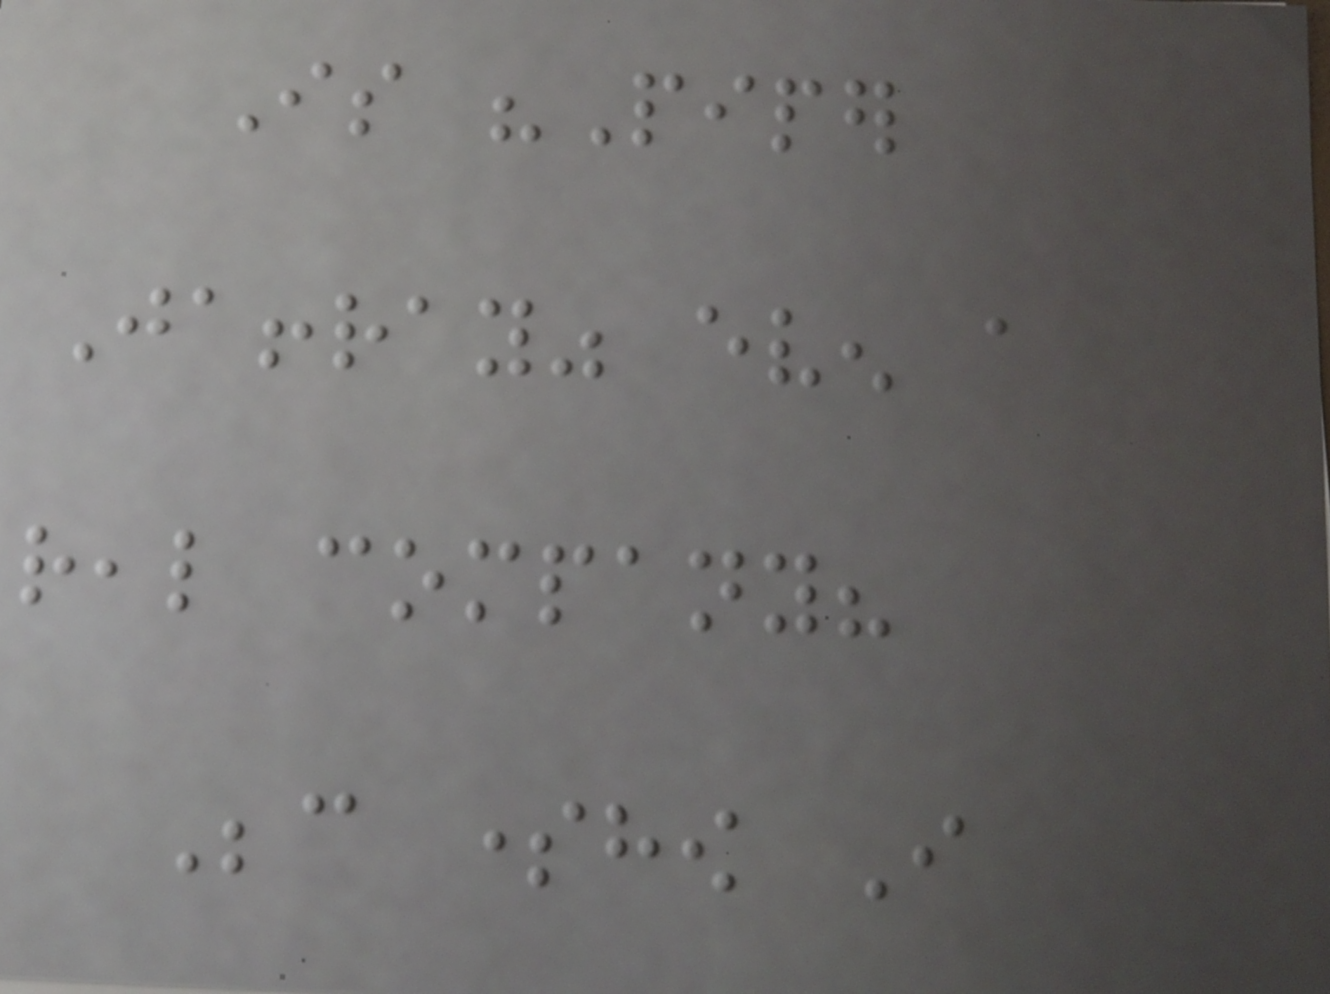Is "Piper
Jaffray" even a
real company?
Because somehow I
